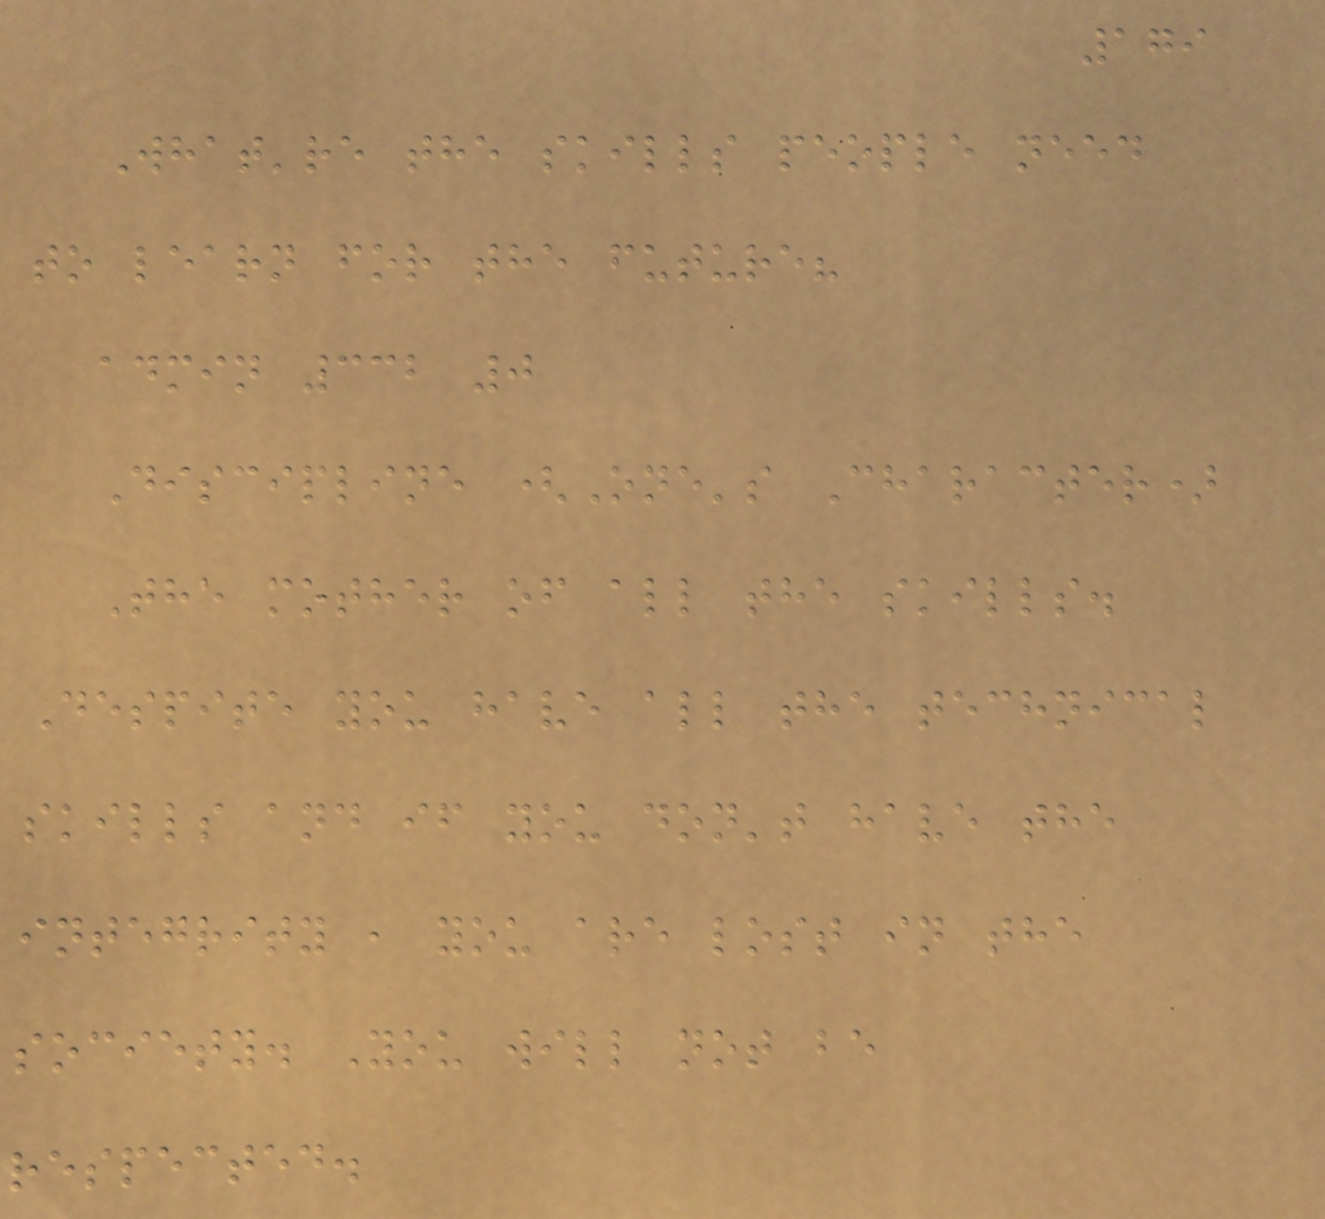179
What're the skills people need
to learn for the future?
admin 332 0
Discipline (One's Character)
The mother of all the skills.
Despite you have all the technical
skills and if you don't have the
integrity , you are lost in the
society. You will not be
respected.
